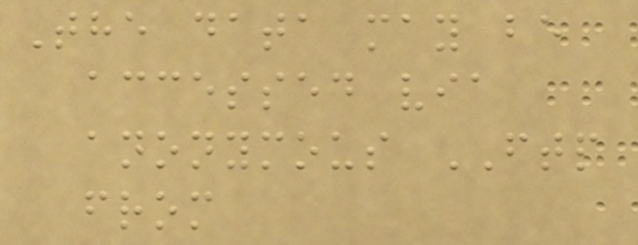The data may be
accessed via
anonymous FTP
from
